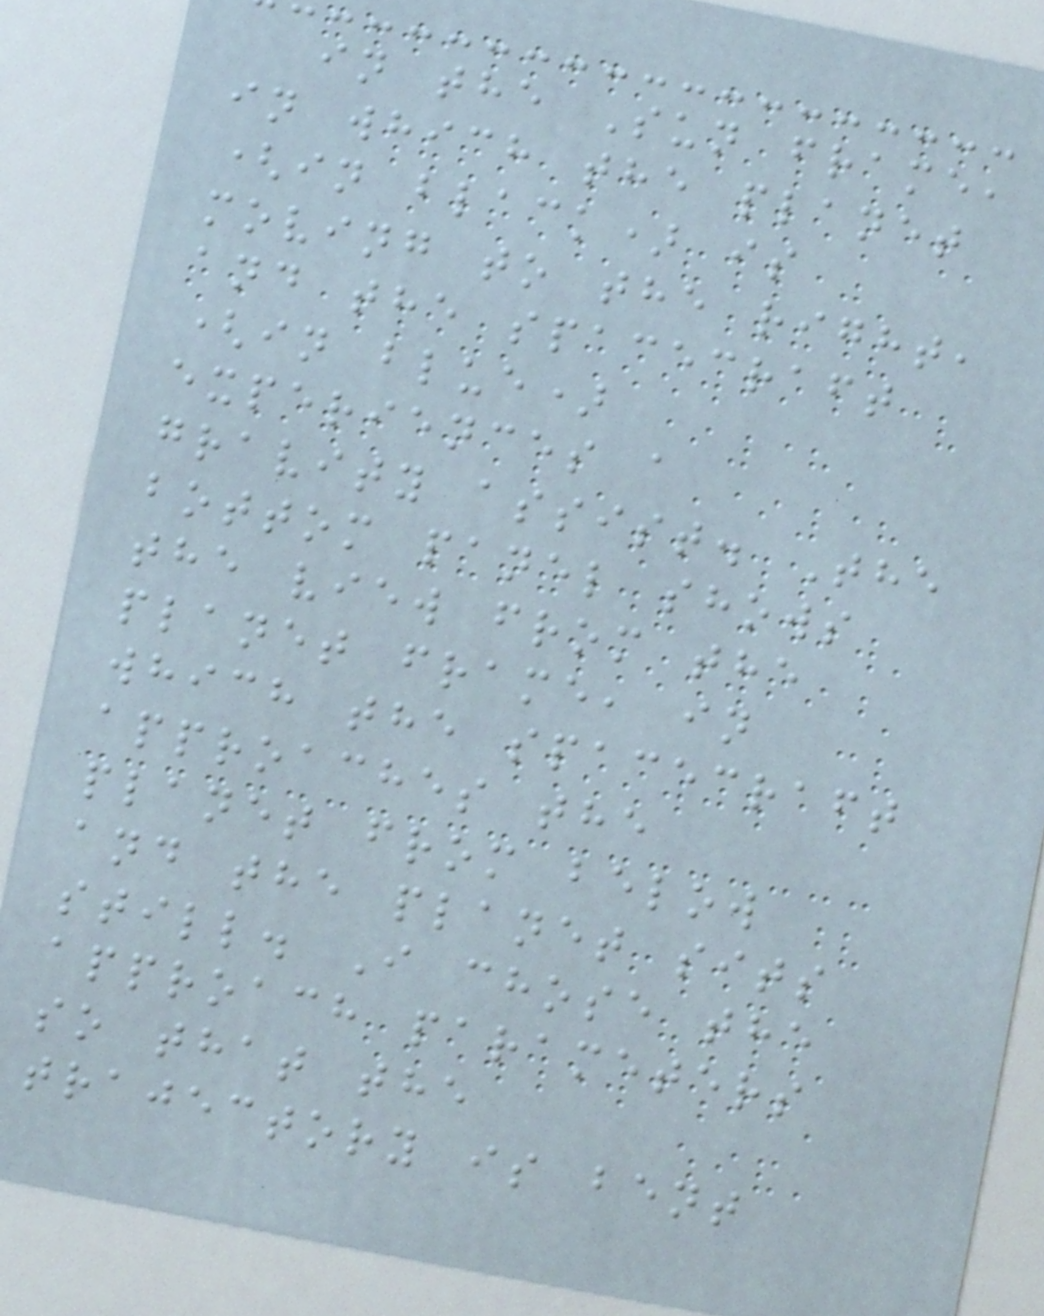in the Sun frame,
in which the planet
(in black) is
moving to the right,
and the spacecraft
(in blue)
experiences a
gravity assist. The
bottom panel shows
the view from the
planet frame, in
which the spacecraft
approaches the
planet from below
and the planet sits
still. I chose the
approach parameters
so that the
trajectory is bent
